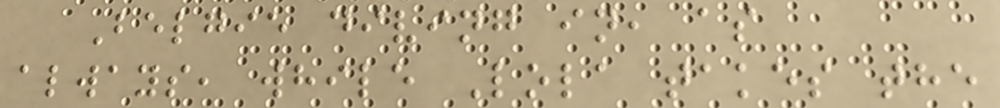Belgie diving in, as
always, while Lola takes the
